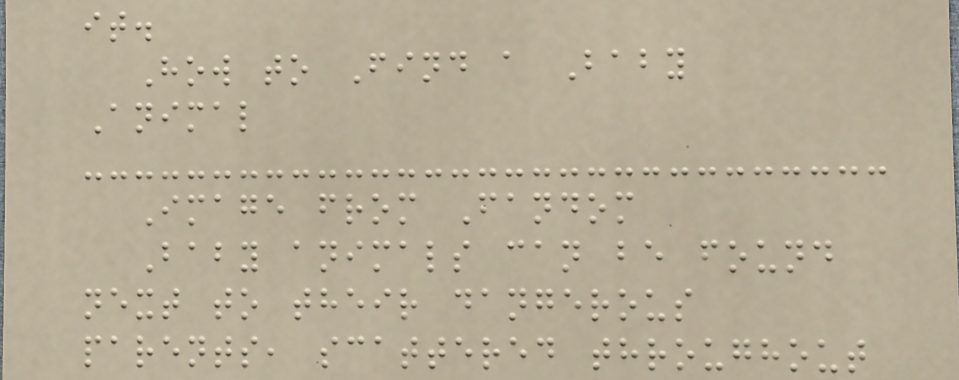it.
How to Find a Baby
Animal
Image from Fandom
Baby animals can be found
next to their dangerous
parents, scattered throughout
